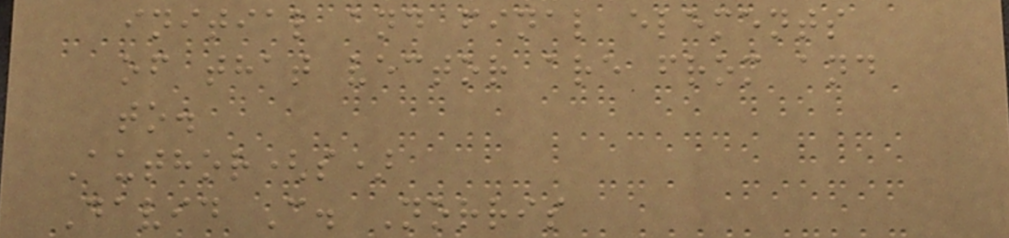initial and final elements
of that vector are from and
to.
Author(s)
David C. Norris
